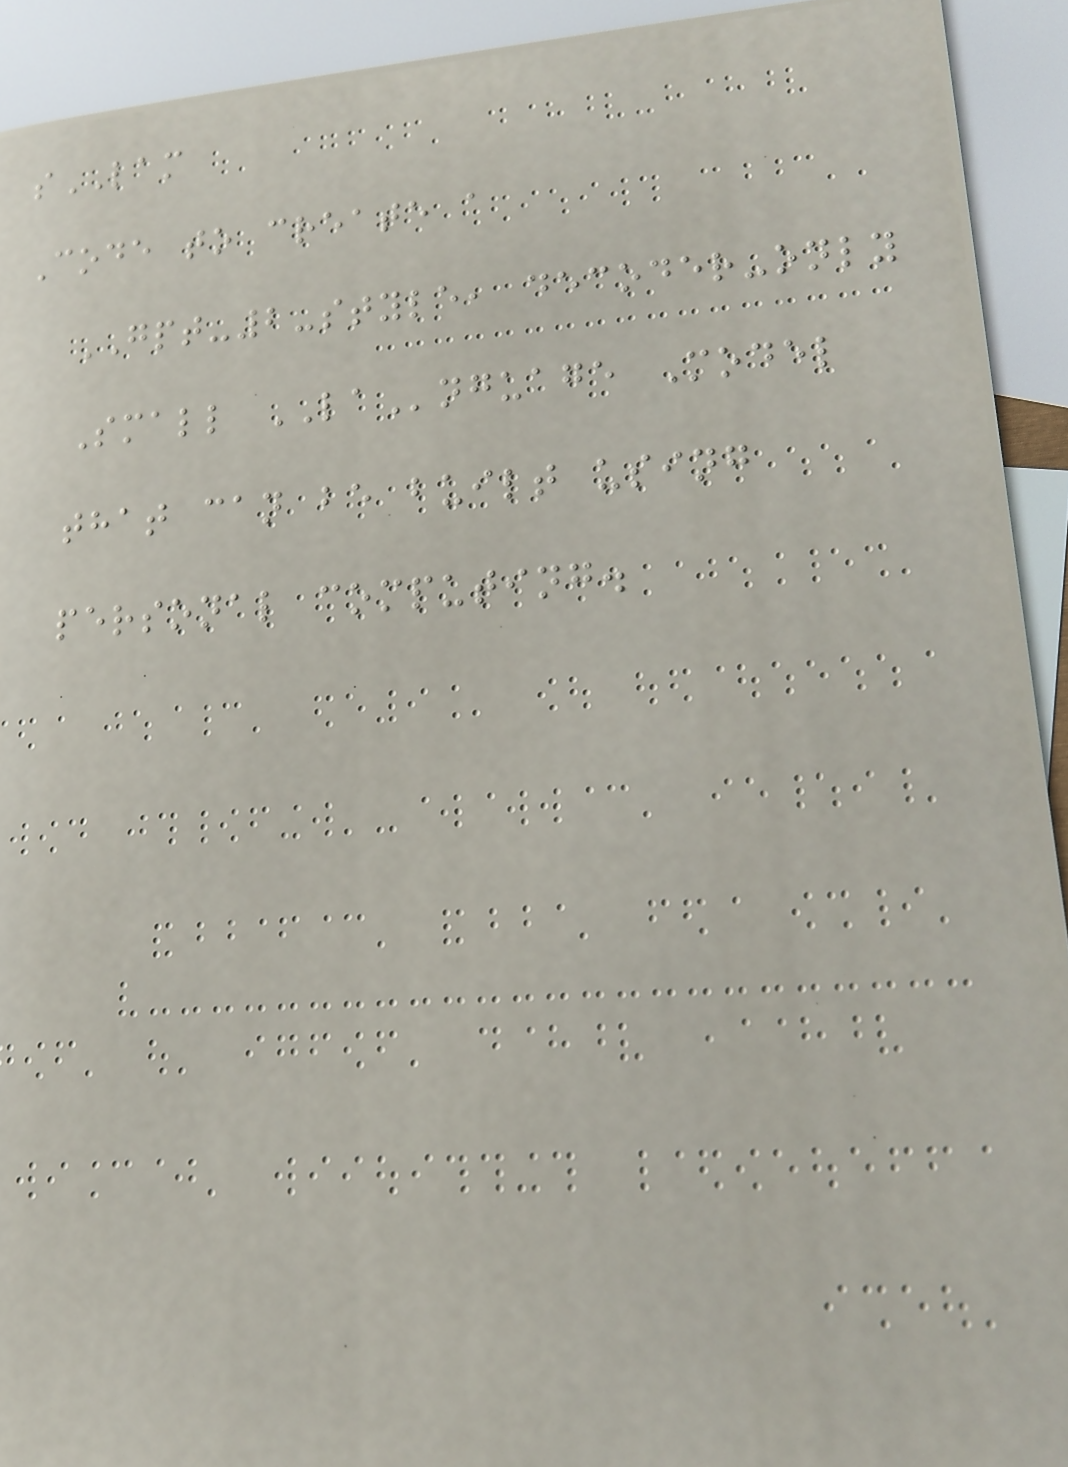sLAM
Code to create a
GPT-2-style, decoder-only
Small LAnguage Model
that can be built using
personal computing.
